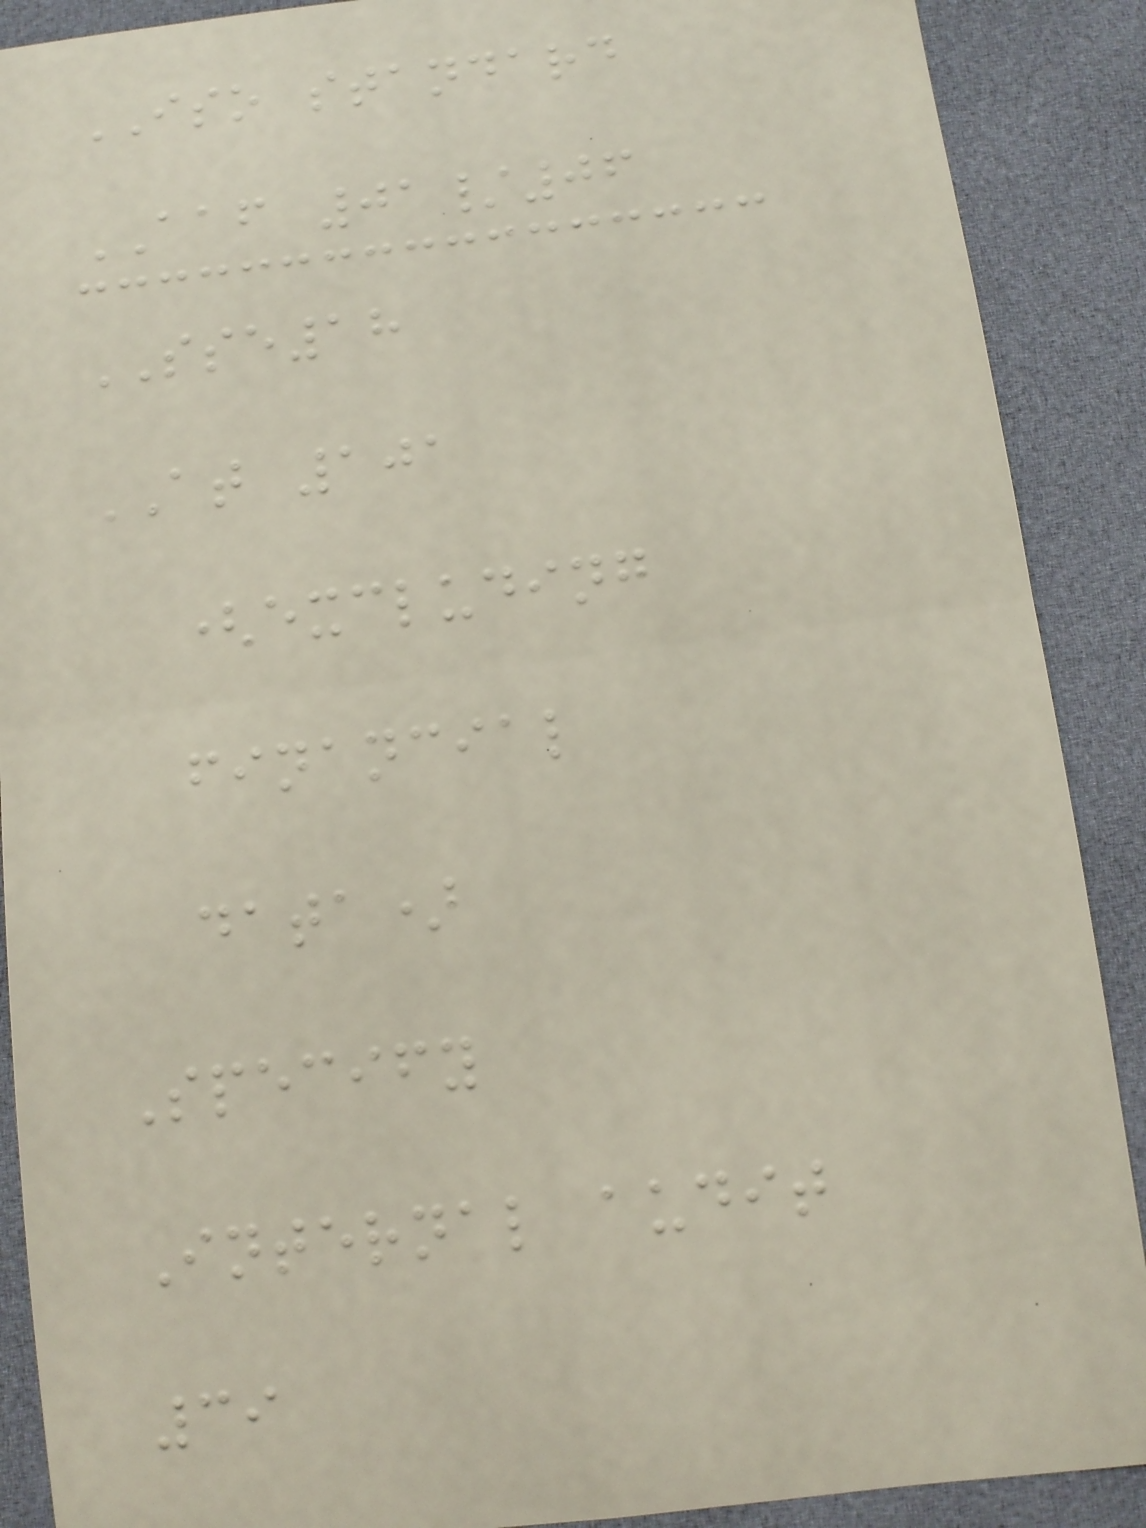ISO standard
AAF 01/06
SSE18
AT 101
(excluding
financial
data)
Specify
Internal audit
39
